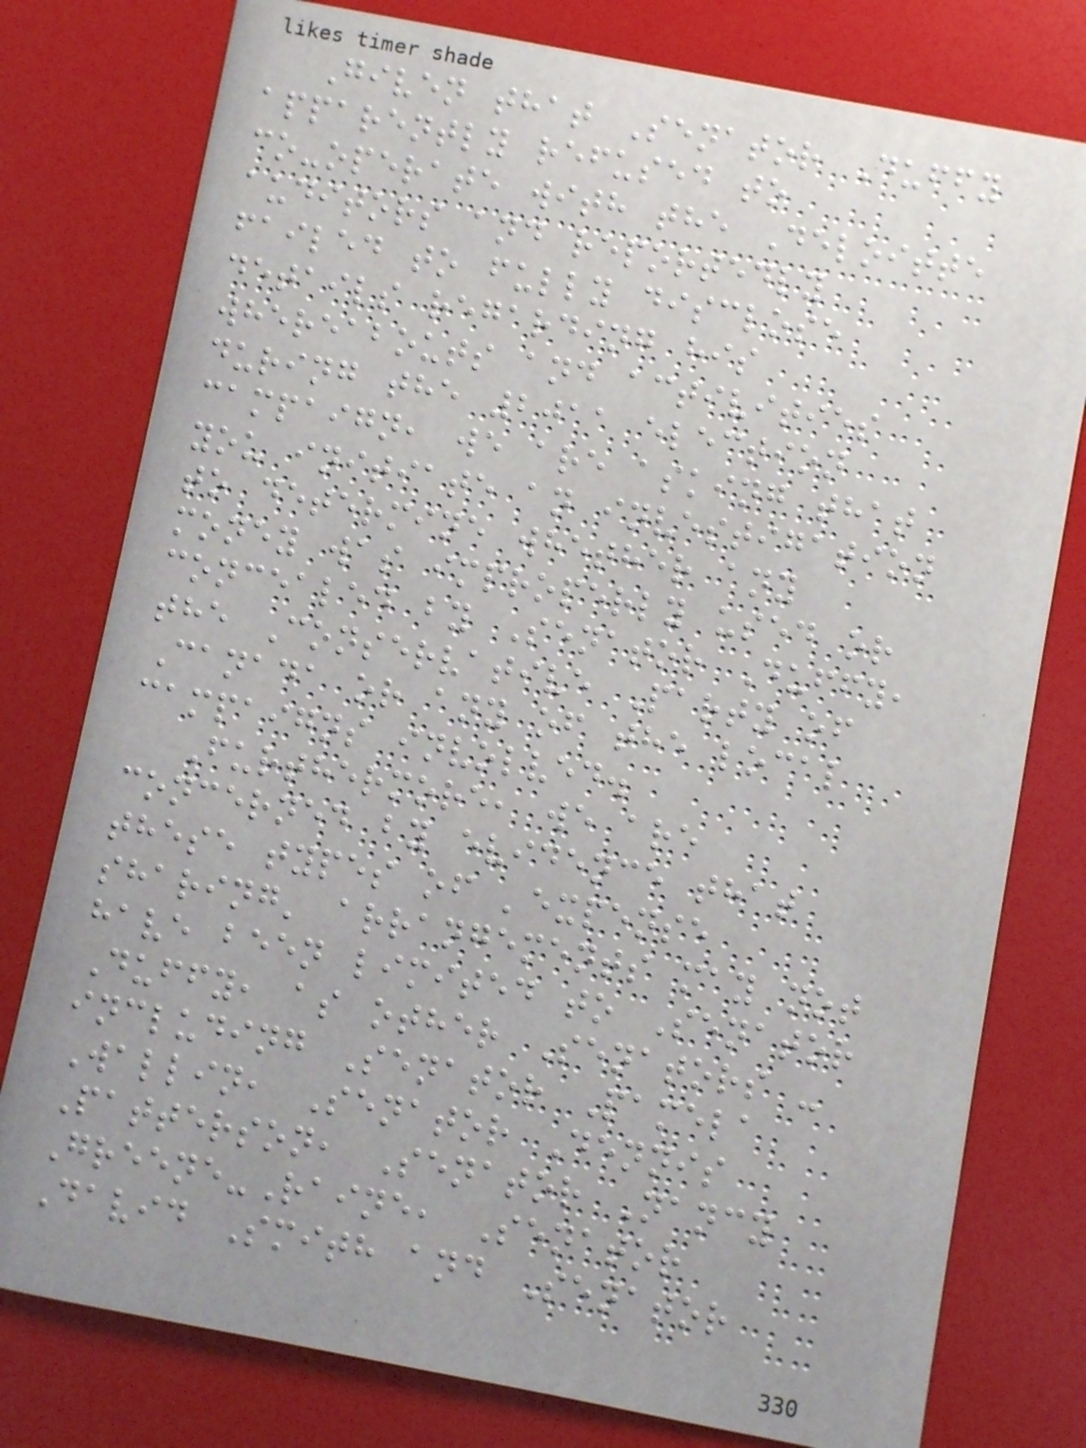Given that Senator Duffy
apparently refused to
co-operate with the Deloitte
auditors and reportedly
failed to fully disclose
details regarding his
whereabouts and activities
during the 2011 election
campaign, we are asking that
you initiate an investigation
to determine whether any
money was improperly used or
concealed by Senator Duffy,
the Conservative Party of
Canada or any of the local
campaigns involved.
Furthermore, we are
concerned by evidence that
these types of 'expense
sharing' arrangements may not
have been limited to Senator
Duffy, as other Senators -
including Senator Pamela
Wallin, Senator Dennis
Patterson, Senator Nancy
Greene-Raine, Senator
David Smith and Senator
